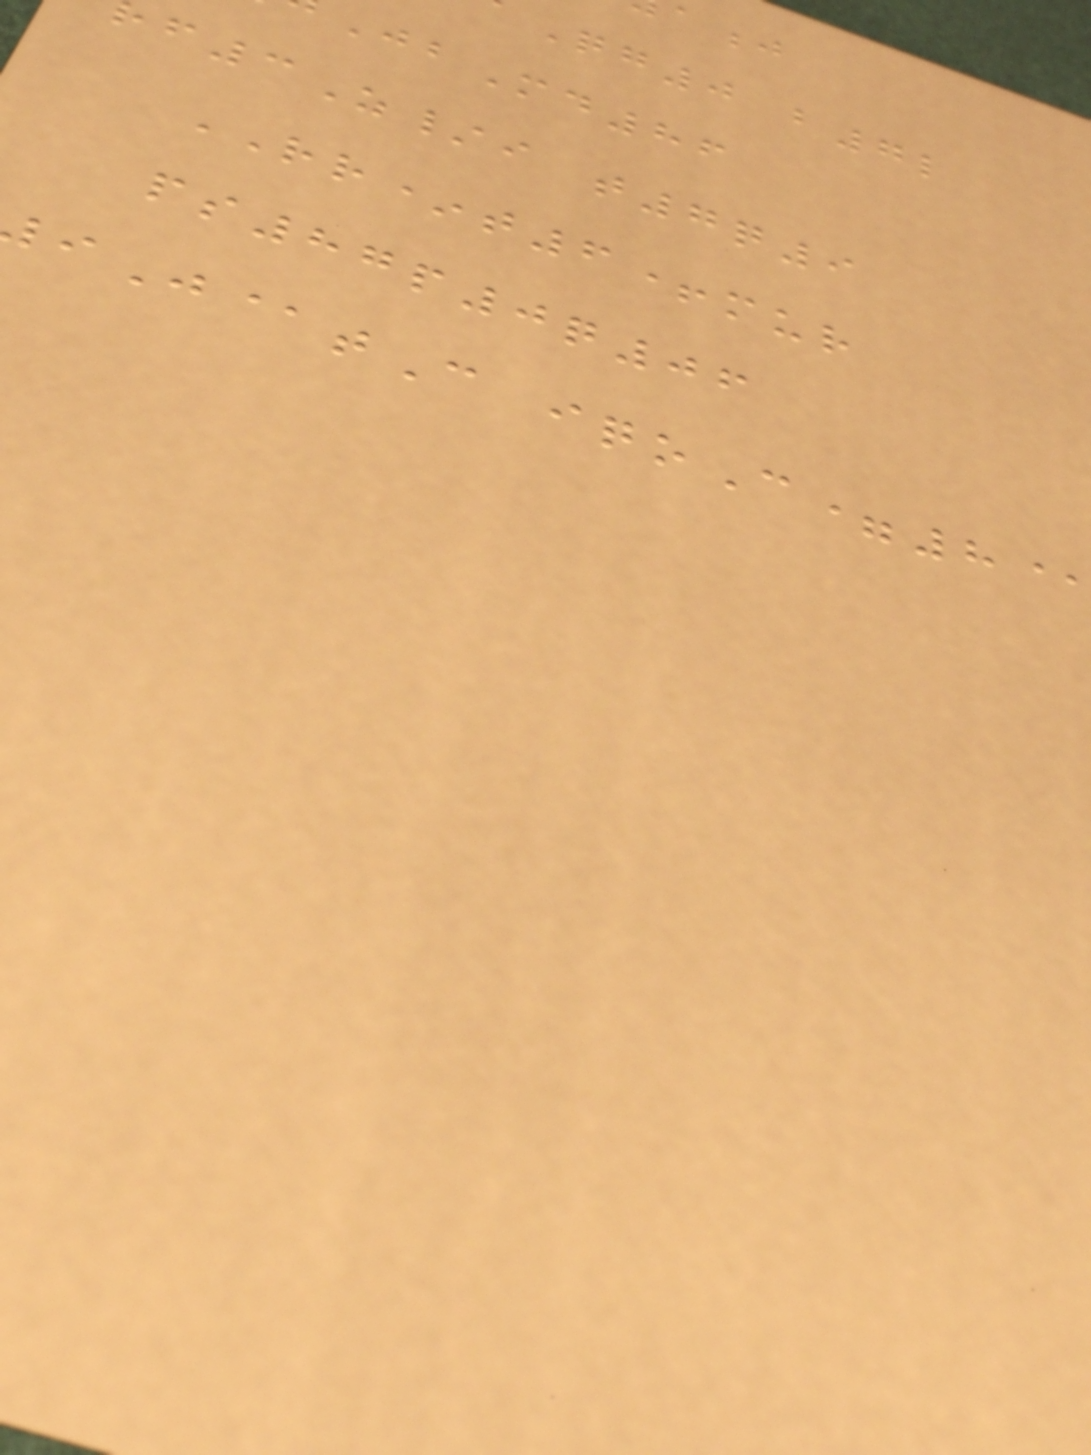Qg0 b7l
JbMd86
f3Z/i t7q9
RR*t6+mur
ps87p0q06
J@tC iqoC=8
